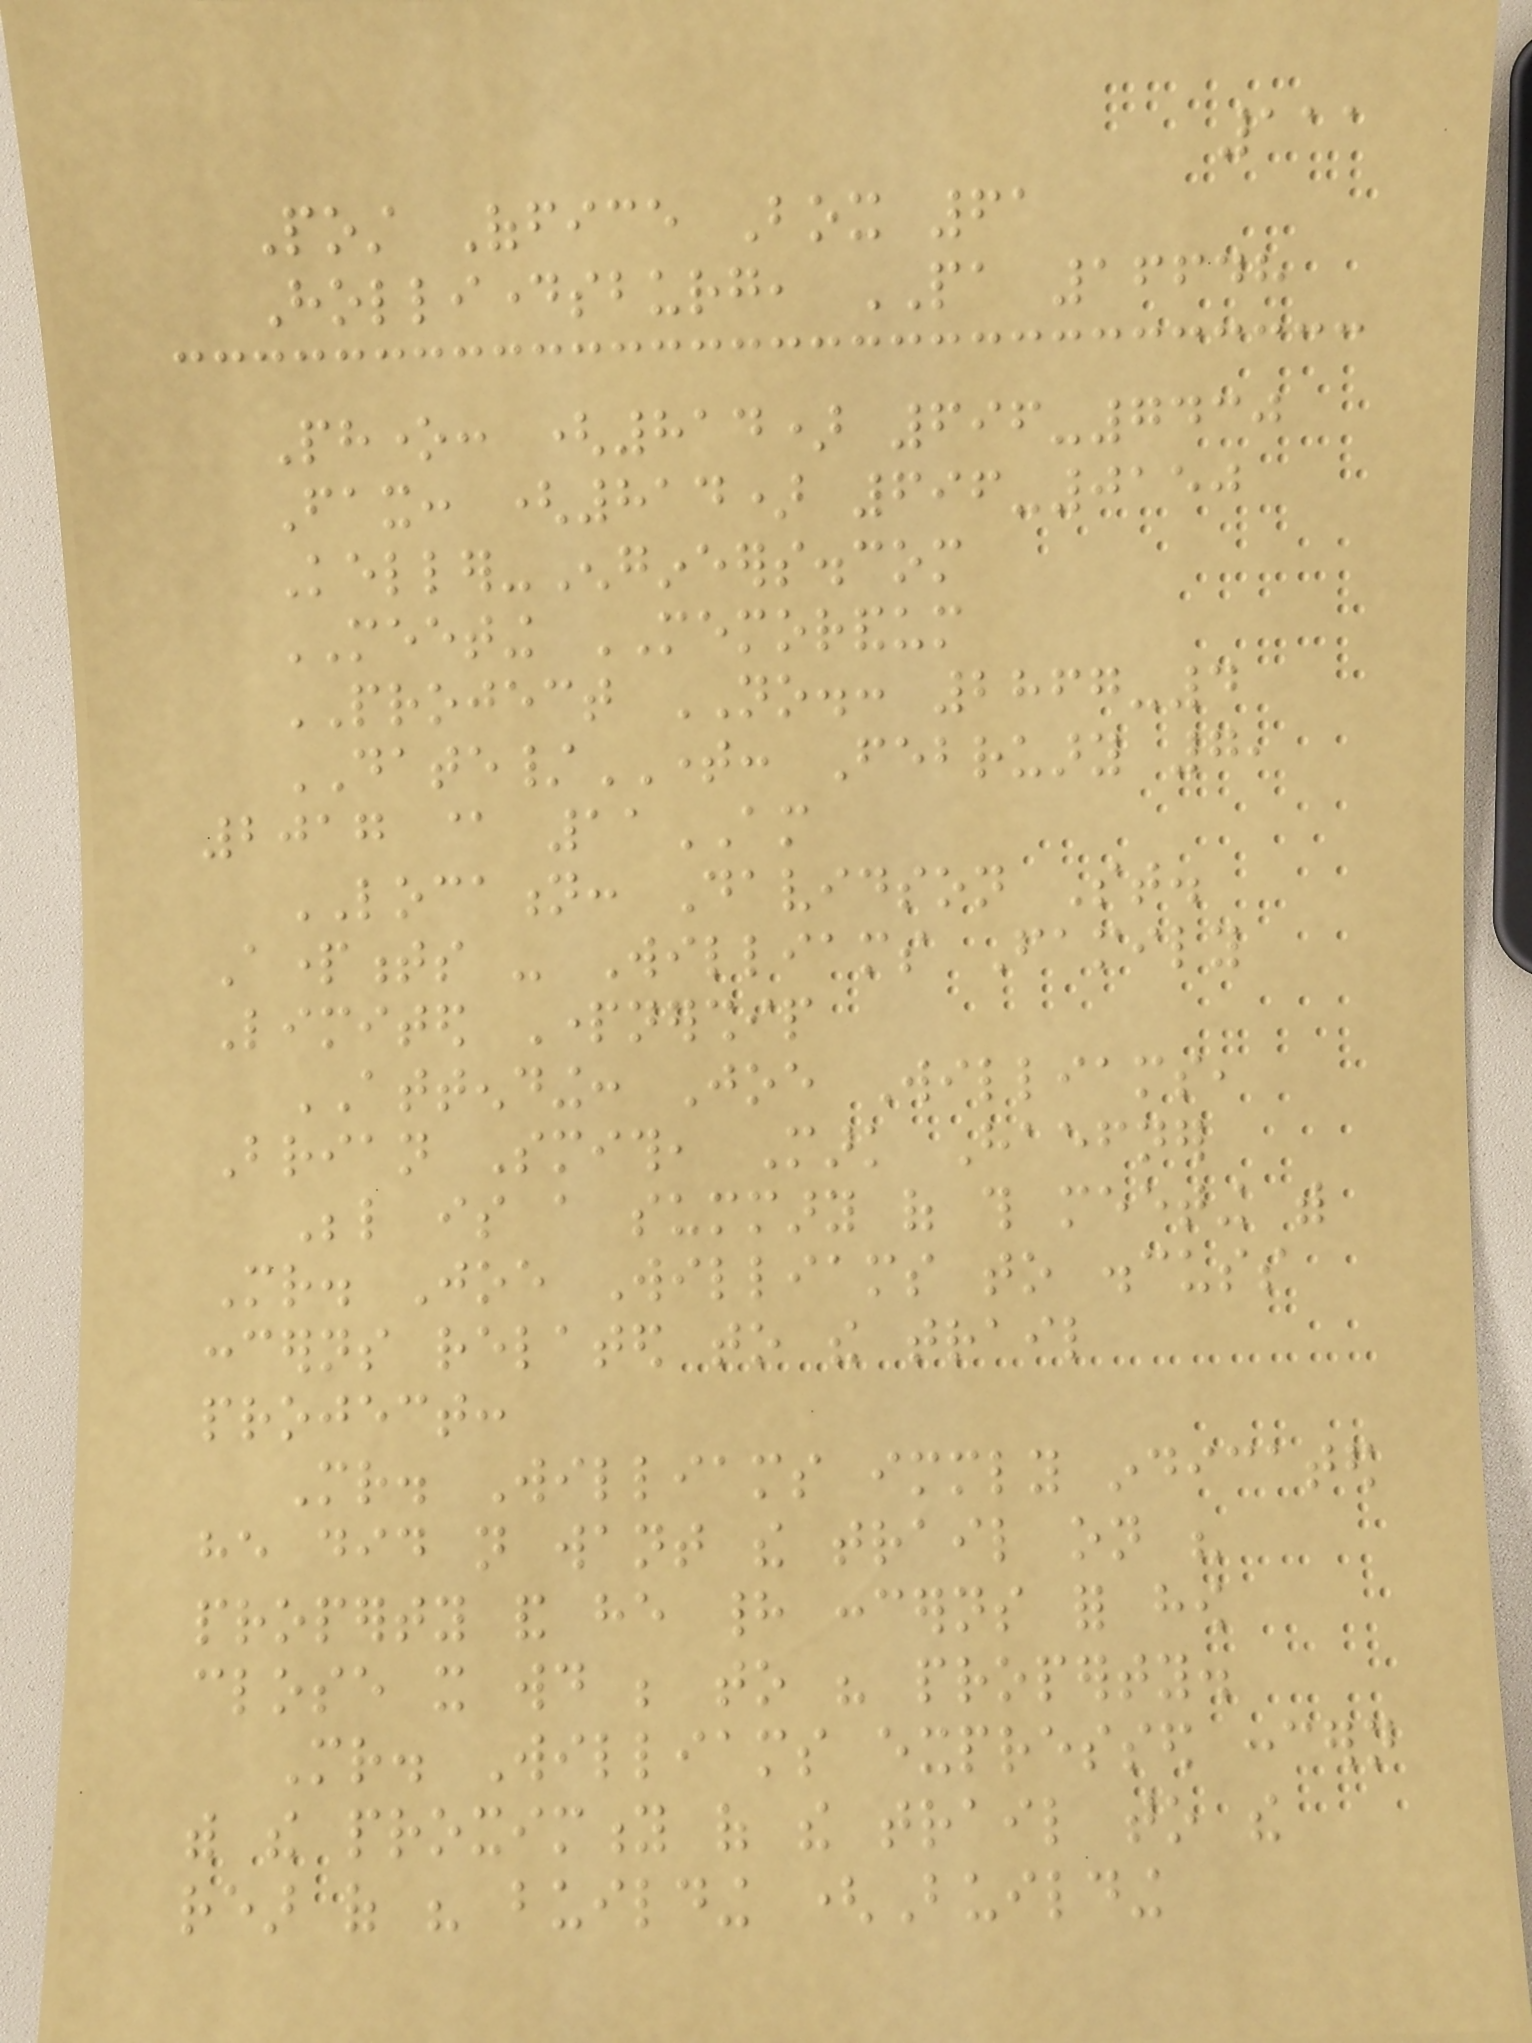111
Post Office Box 61
Hollidaysburg, PA 16648
Phone: (814) 696-7430
Fax: (814) 696-0150
Keller-Engineers.com
MEETING MEMORANDUM
PROJECT NO.: 2867-4
DATE/TIME: February 7,
2017 @ 11AM
LOCATION: Davidson St.
Apartments - Williams Family
Limited Partnership
ATTENDING: Joe Williams,
Brian Smith, Mark Haefner
Below is a summary of this meeting with
Mr. Joe Williams to discuss
concerns related to the trail
project:
Mr. Williams immediately indicated
he did not want the trail on his
property and he had concerns for how
close it would be to his property.
Mr. Williams expressed concern
with the proximity of the trail to the
rear of his building (Building
